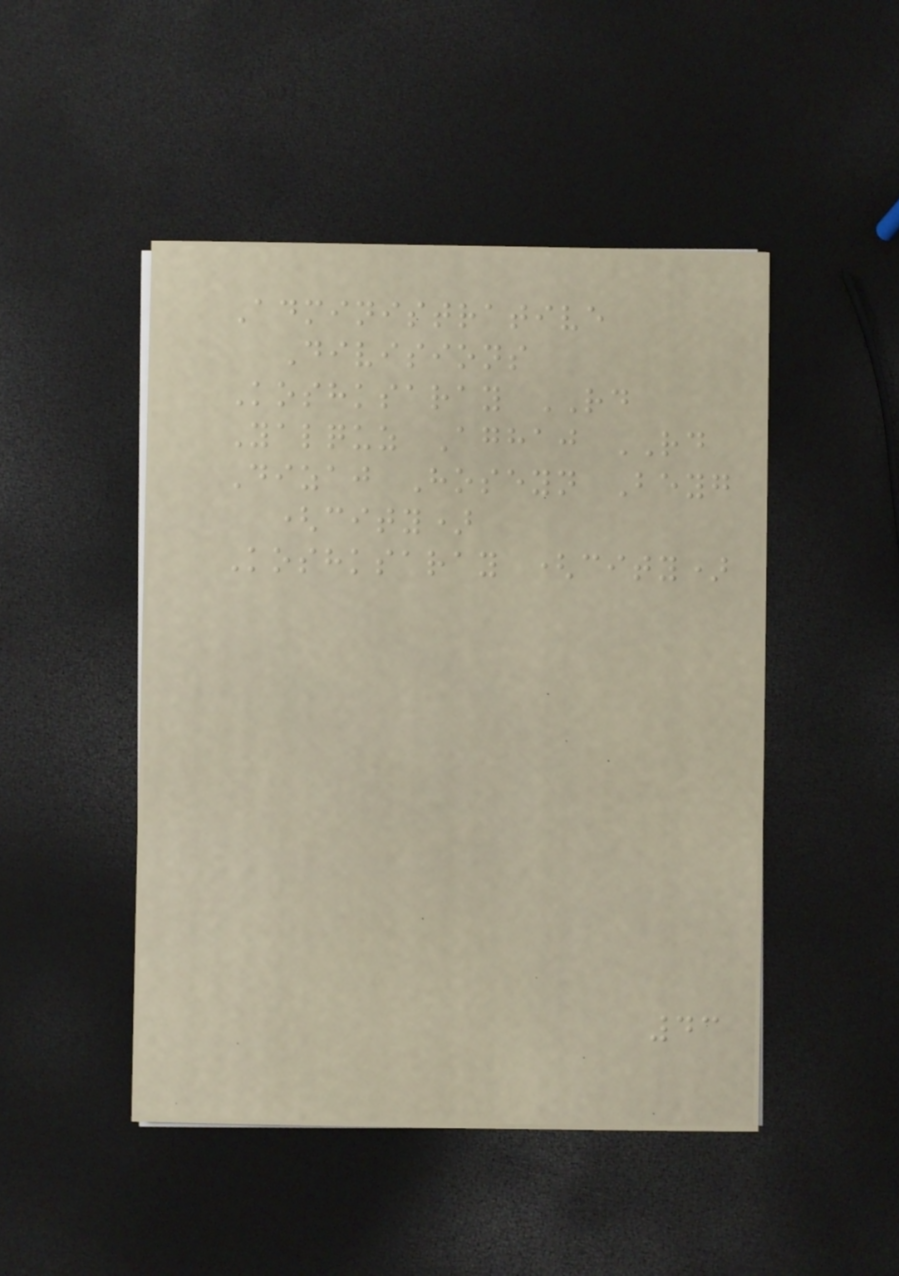Administrative
Divisions
Koshksaray RD
Yalquz Aghaj RD
Dizaj Hoseyn Beyg
(city)
Koshksaray (city)
43
